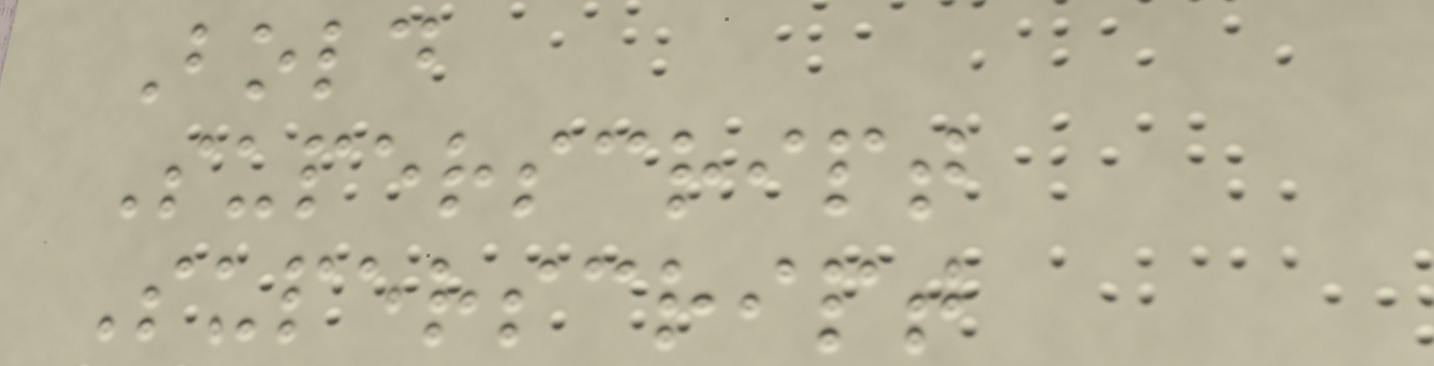Bold
Superscript
Superscript
